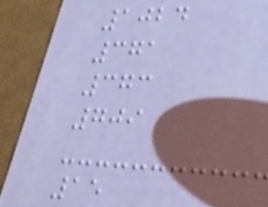1024
371
373
709
15
